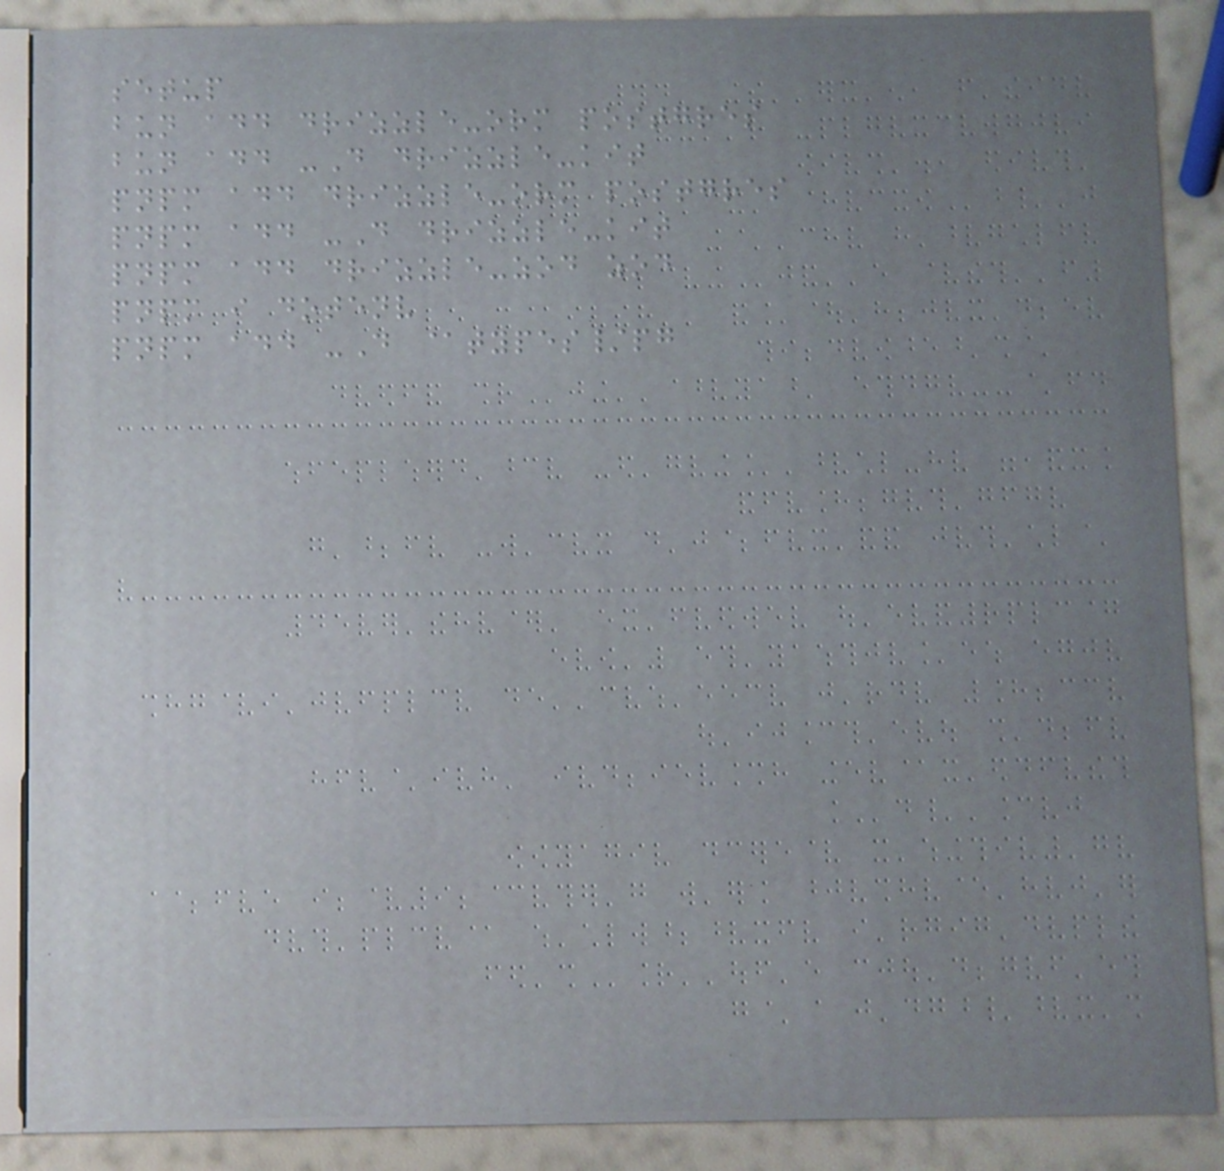setup
bun add drizzle-orm postgres
bun add -D drizzle-kit
pnpm add drizzle-orm postgres
pnpm add -D drizzle-kit
pnpm add drizzle-zod zod
pnpm i dotenv
pnpm add -D @types/pg
